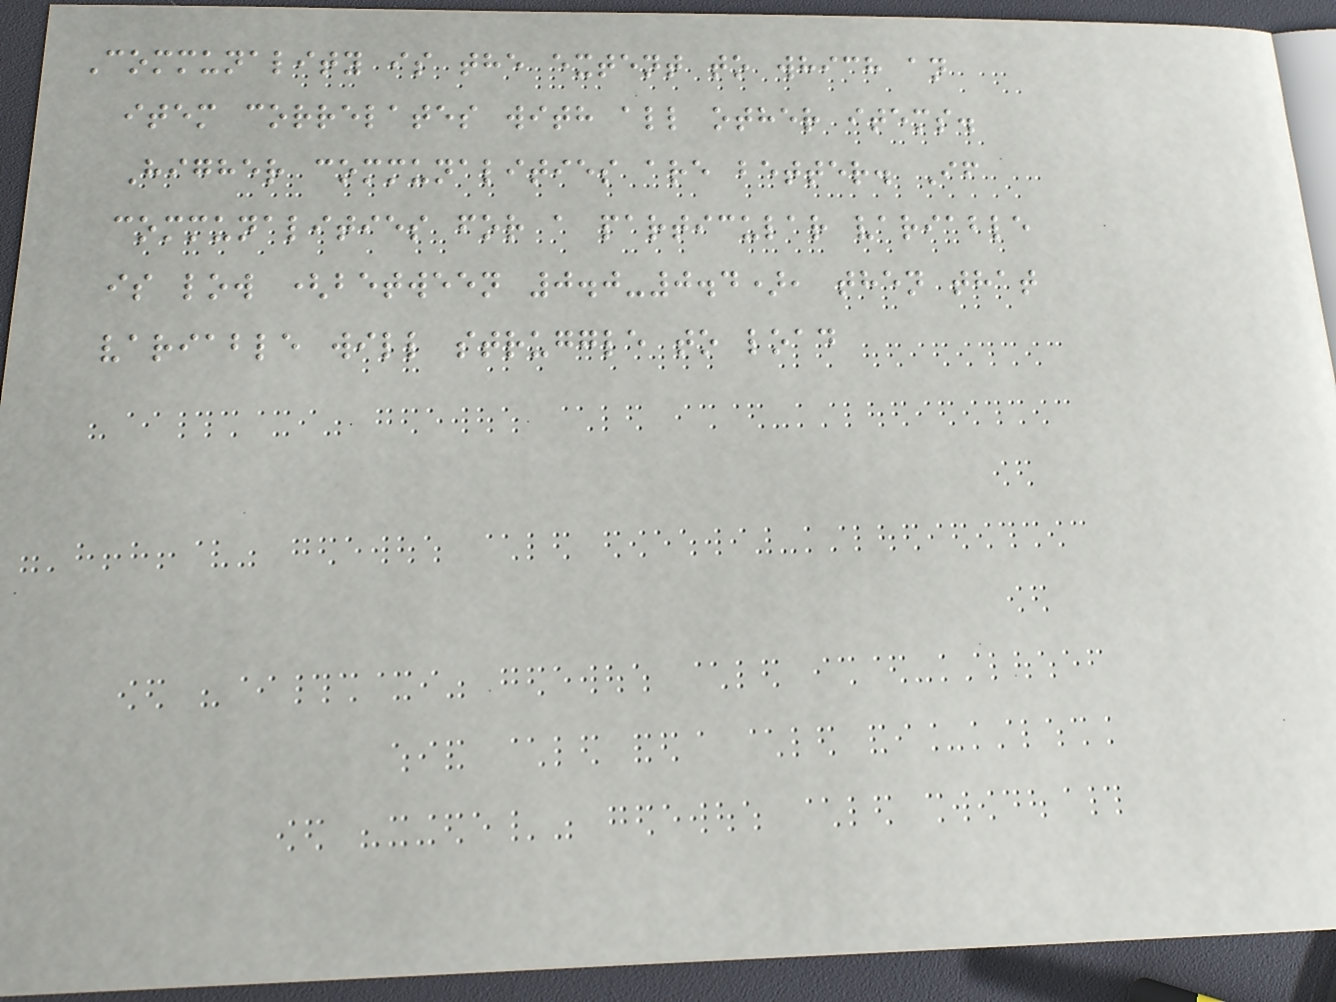Communality is the extent to which an
item correlates with all other items.
Higher communalities are better. If
communalities for a particular variable
is low (between 0.0-0.4), then that
variable will struggle to load
